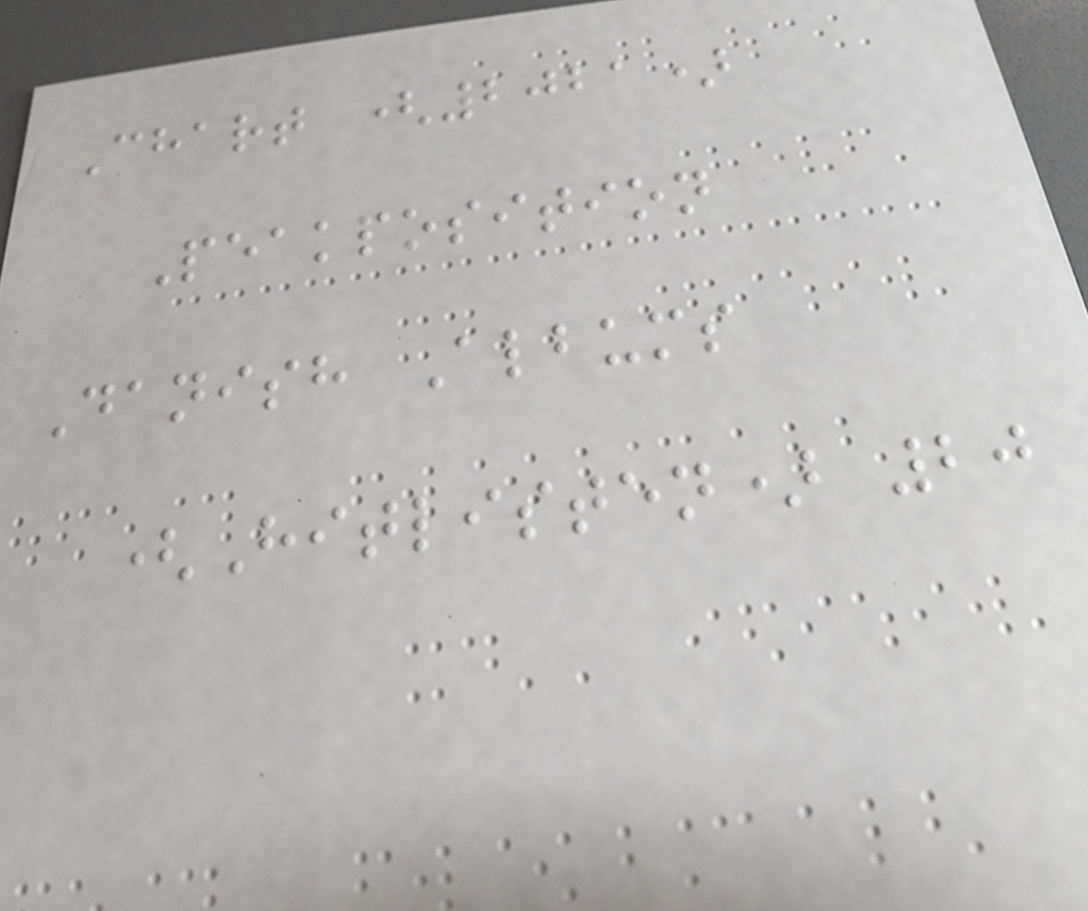Chart (2021)
Peakposition
Danish Albums
(Hitlisten) 20
